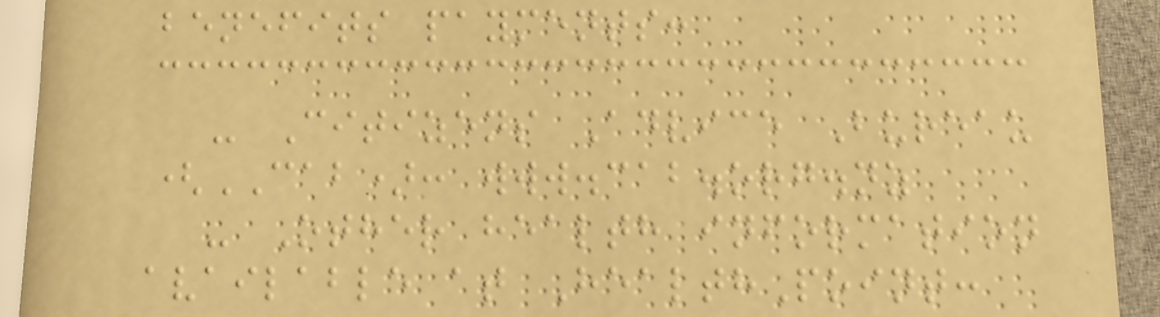benefits payments:
- Citizens Advice Bureau
(CAB): www.cab.org.nz
- Other health information
available at HealthPoint:
